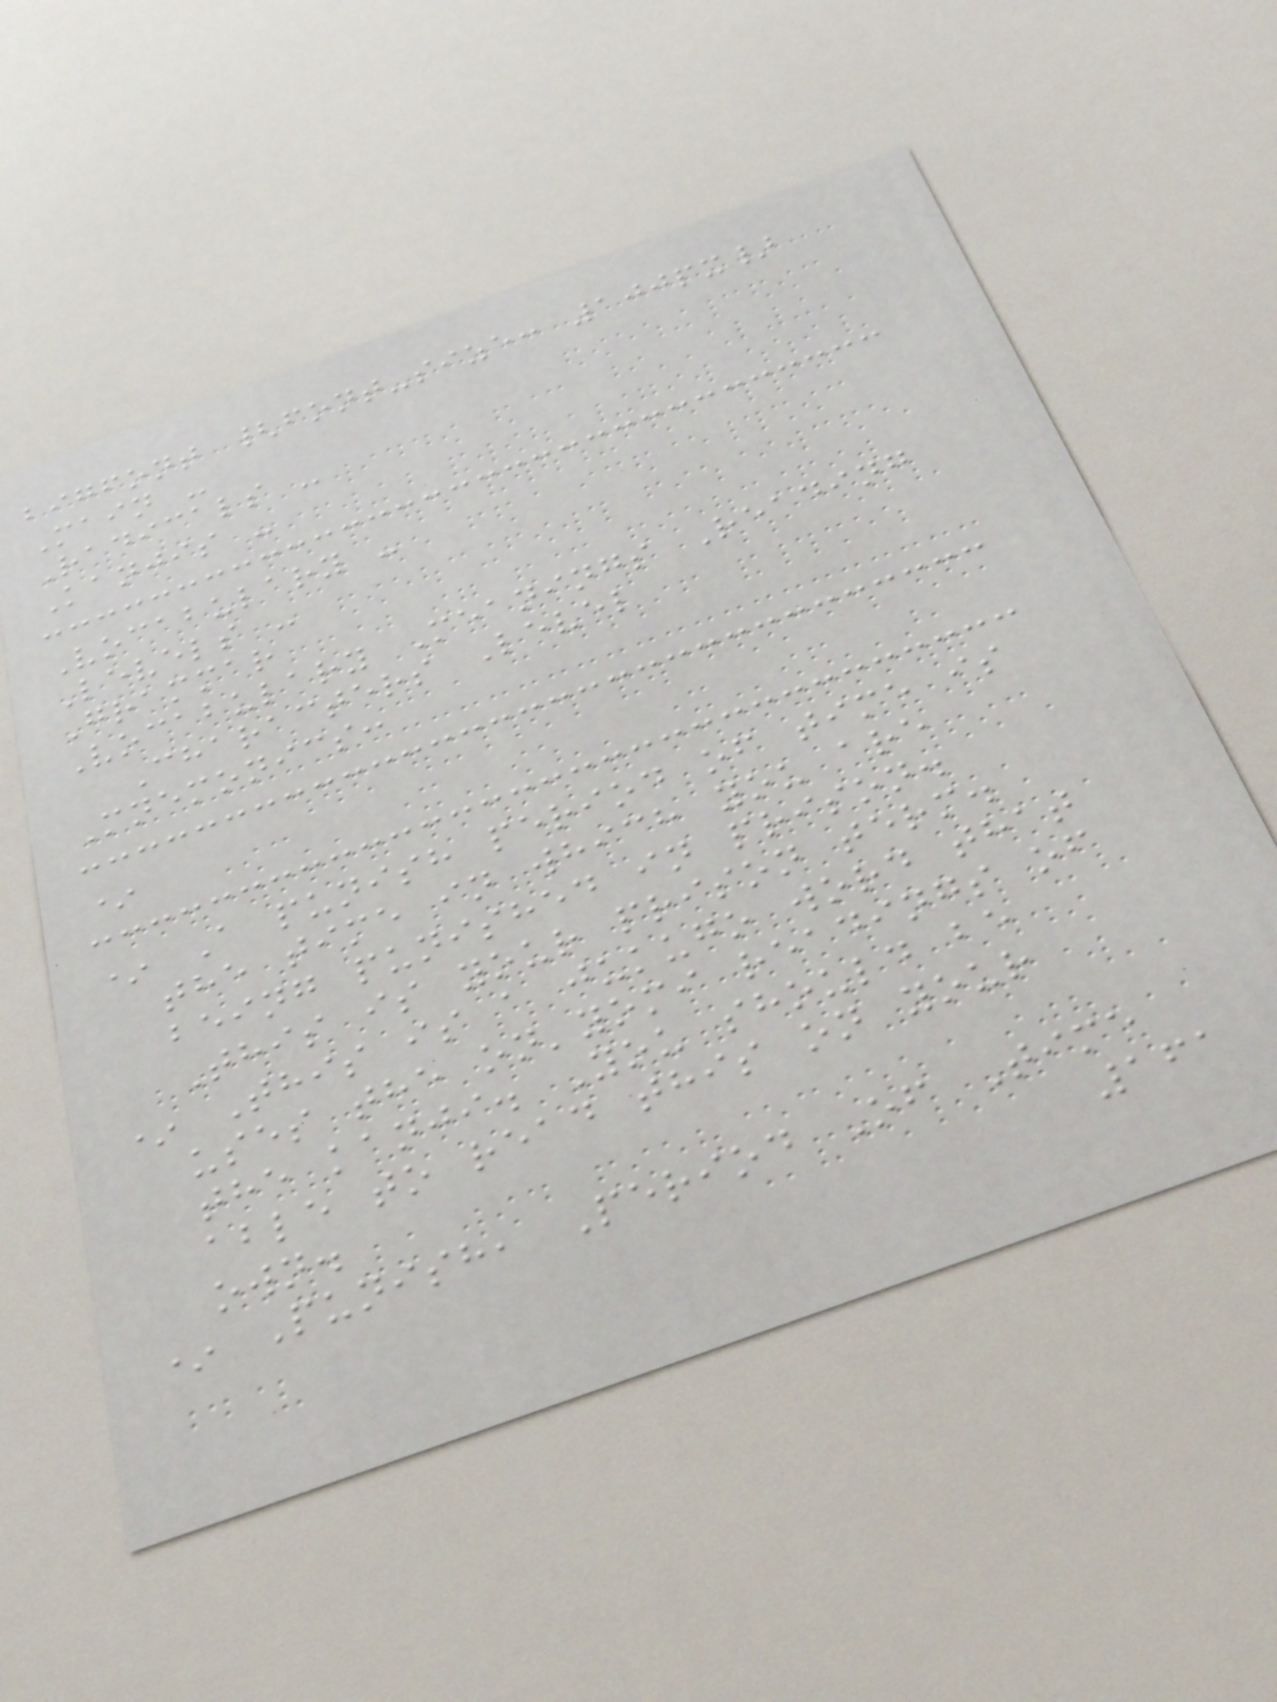bigfont {font-size: 100px}
Main -
Radicals -
Kanjis -
Vocabulary -
Levels -
Grammar
Vocabulary Meanings Reading
Characters Level
Mnemonics:
*
* A punish period of time is
the time in which you are
being punished in prison.
This is your prison term.
* This is a jukugo word that
uses the on'yomi readings of
the kanji. You should be
able to read this on your
own.
* Punish, Period Of Time
161
